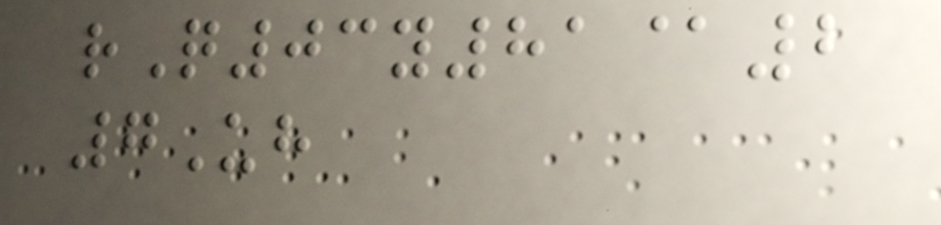rQ03y81@2
7Uh
